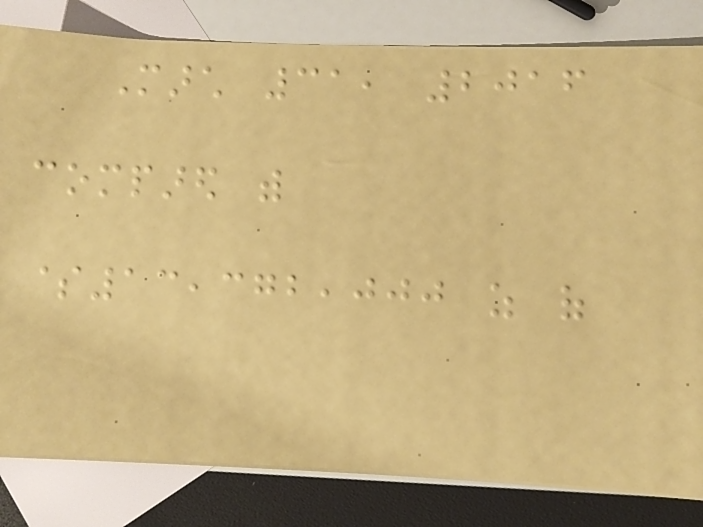March 31, 2016
compared with
$13,372,000 as of
